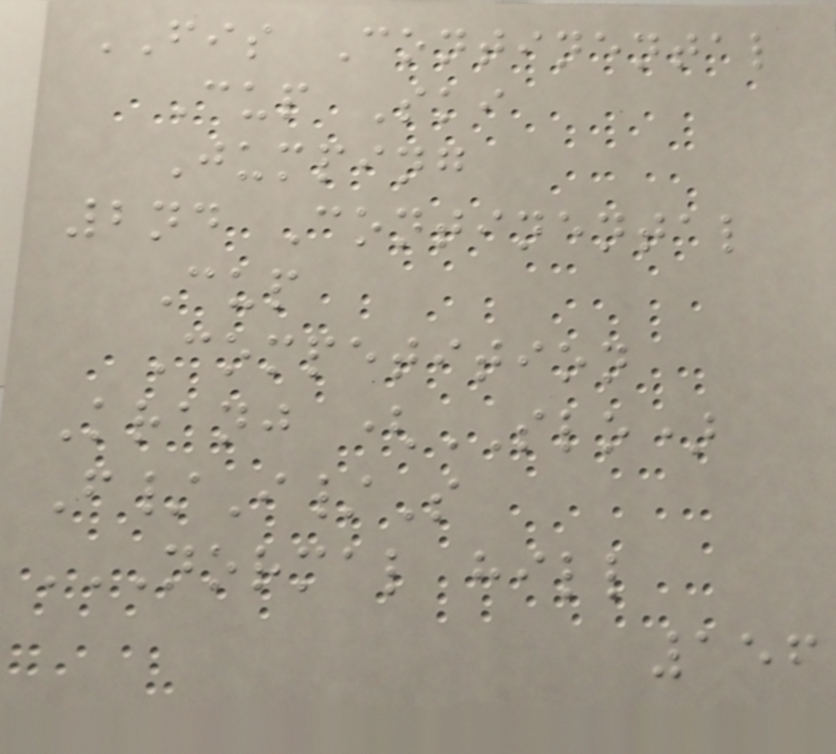FIS Continental
Cup Ski
Jumping
2nd Continental
Cup
Competition
Kranj (SLO)
F/I/S
NORMAL HILL
156
